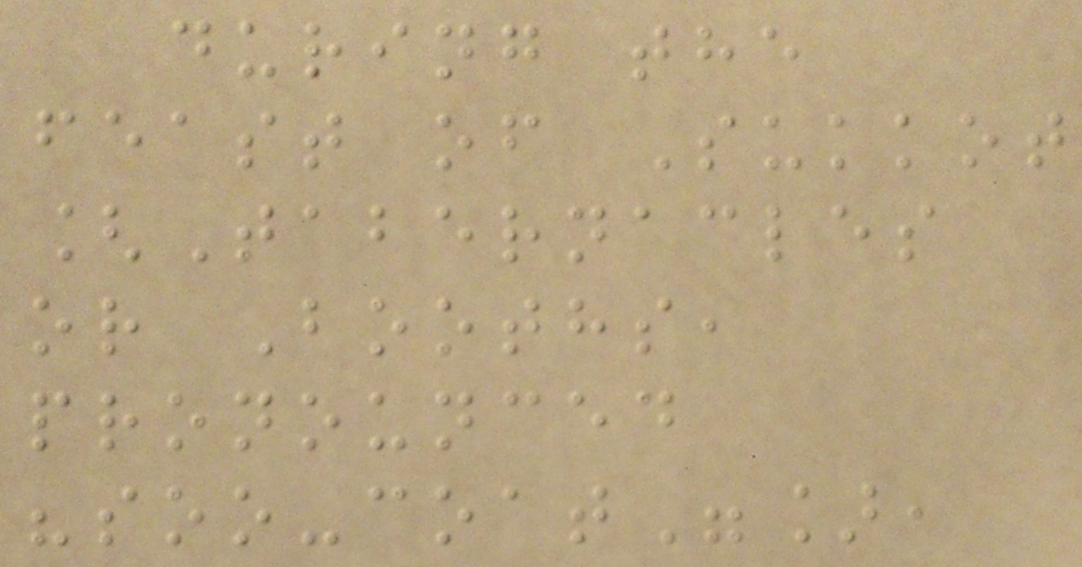during the
feast of Sukkot
[Tabernacles
or Booths,
pronounced
"soo-coat"],
